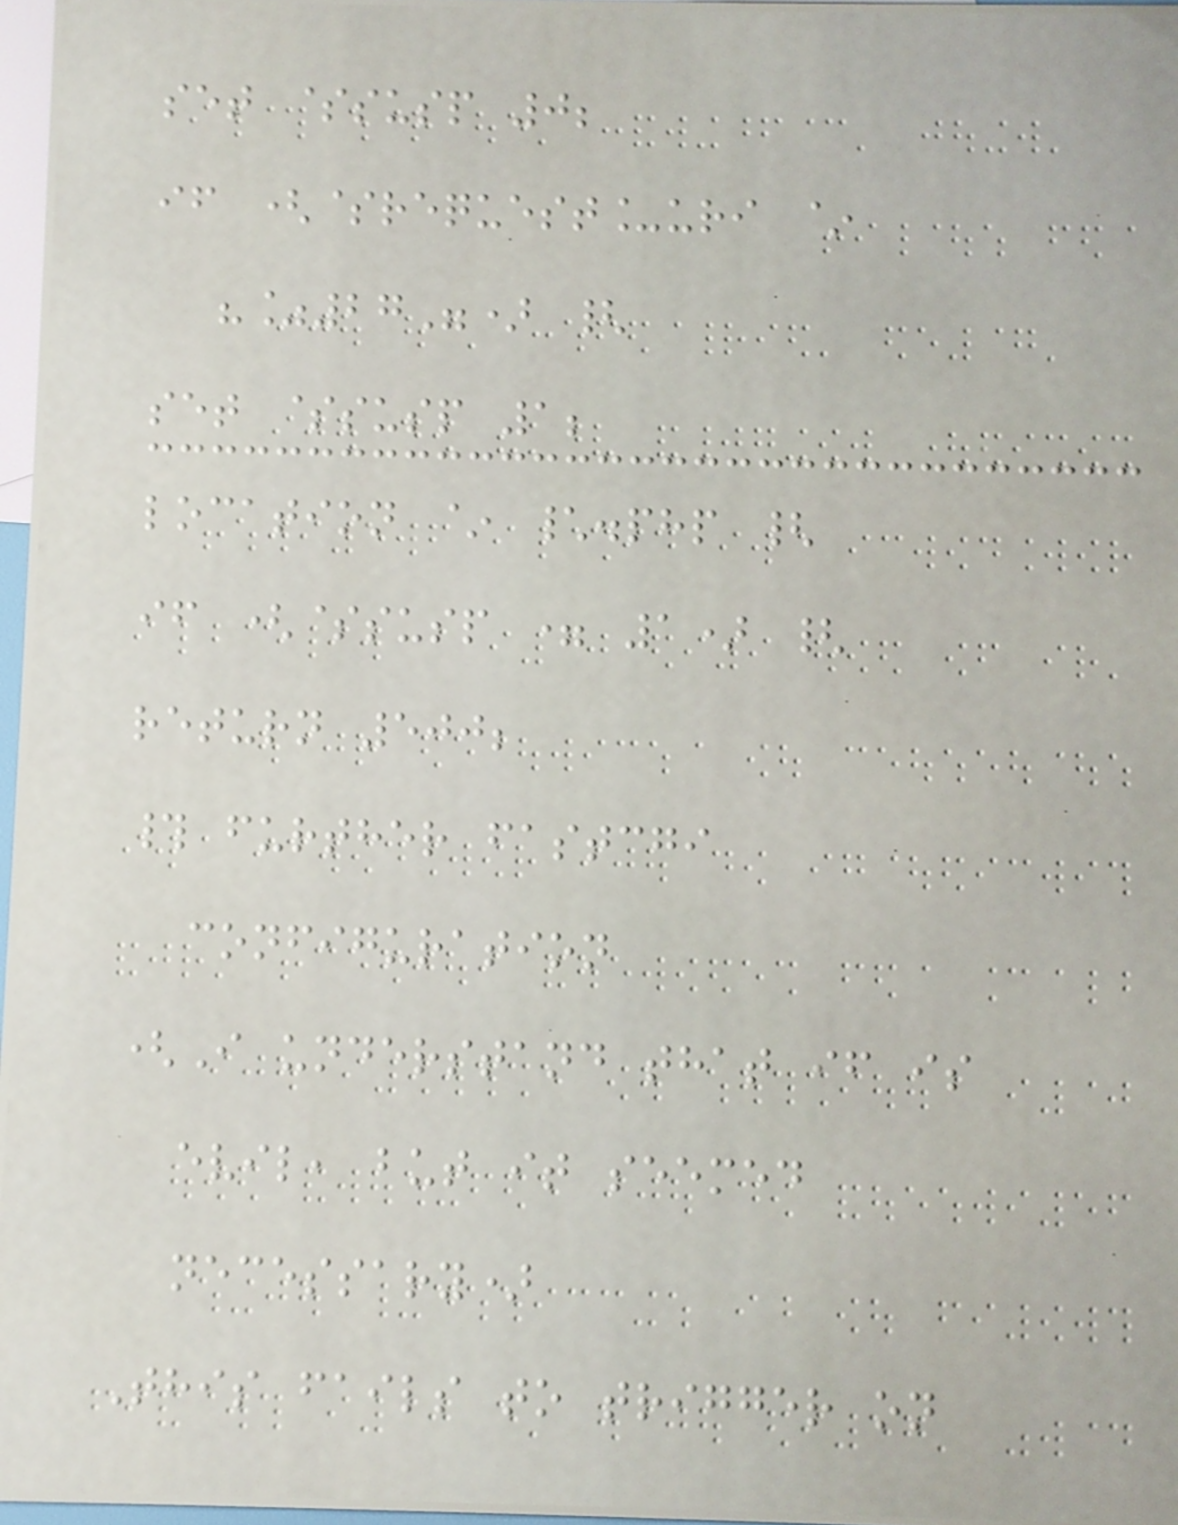set $susp 0;
if ($request_uri ~
"%27") {
set $susp 1;
location ~ \.php {
if ($susp = 1) {
return 500;
# further fastcgi
configuration
(I understand that if is
evil, but it seemed
necessary)
This fails to trigger on
